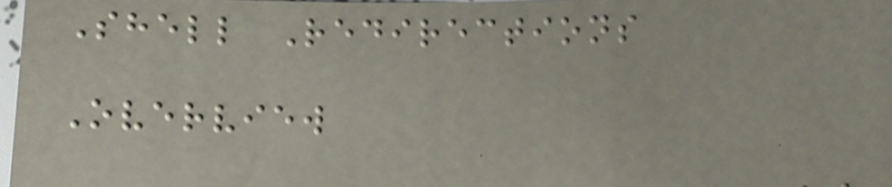Shell Redirections
Overview
